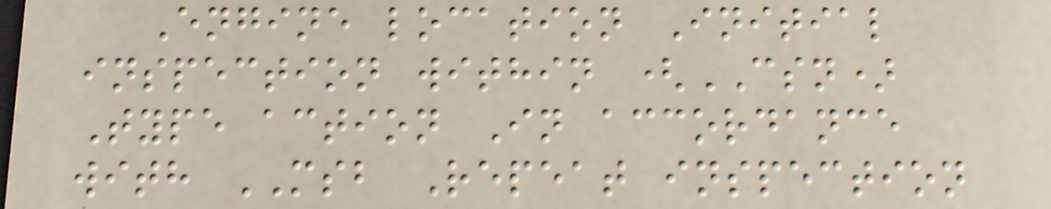Engine location Initial
inspection within (CSN)
Type action In accordance
with MSB Repeat inspection
